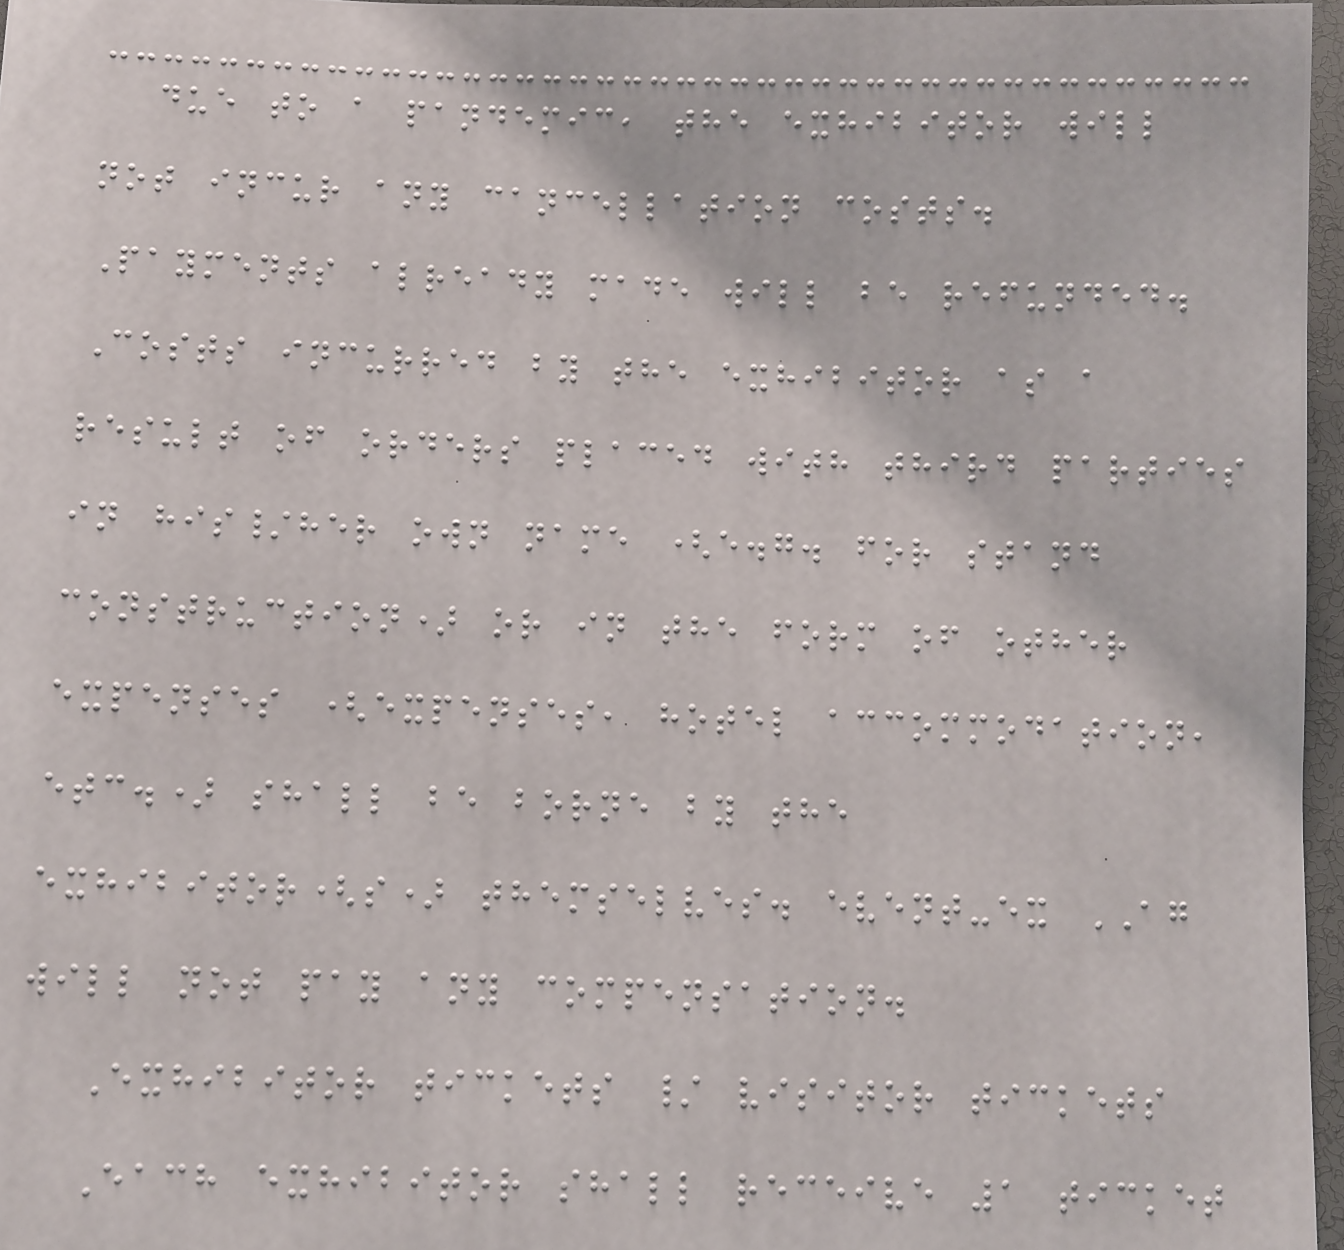due to a pandemic, the exhibitor will
not incur any cancellation costs.
Payments already made will be refunded.
Costs incurred by the exhibitor as a
result of orders placed with third parties
in his/her own name (e.g. for stand
construction) or in the form of other
expenses (expenses, hotel accommodation,
etc.) shall be borne by the
exhibitor(s) themselves. event-ex AG
will not pay any compensation.
Exhibitor tickets / visitor tickets
Each exhibitor shall receive 1 ticket
